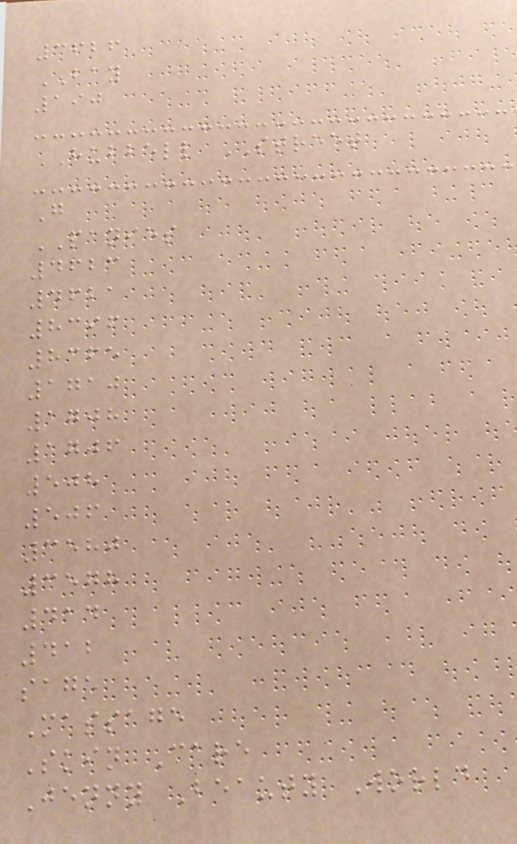3626
BAY
190
HUBBELL STREET
G
PANIES
4623
4621
8396
8365
1710
1708
1706
508
506
3580
3578
414
412
sage
Massage
Skin Care
Jenny Beauty World
